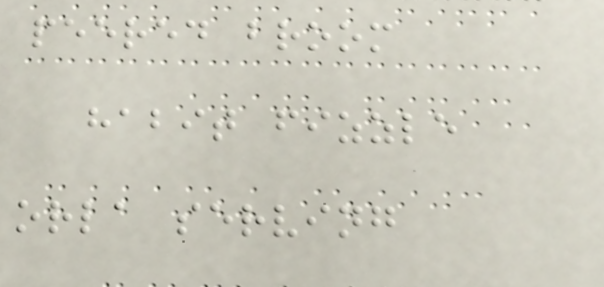peered broom
habit fizzle
orla serving
